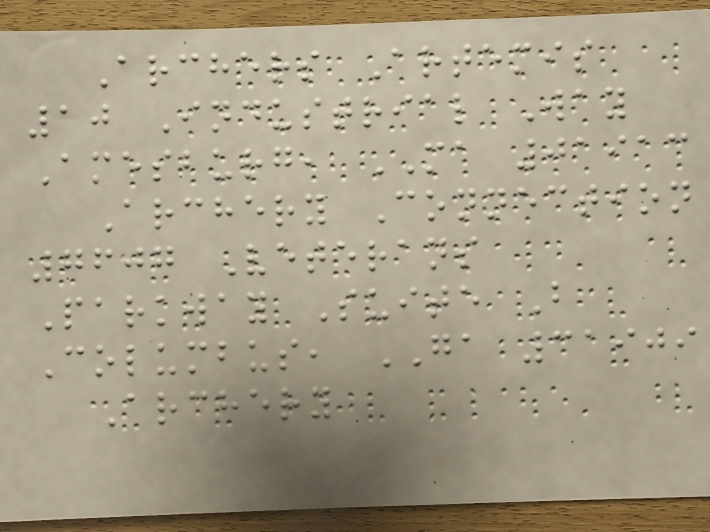Archers Artemis
10 Industrial Way
Amesburg, MA 01913
Archery Connection
7607 Veterans
Parkway Suite B
Columbus, GA 31909
Archery
